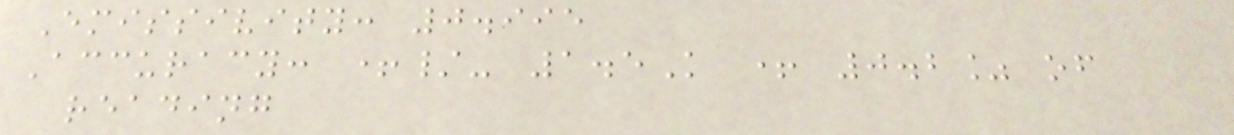Emissivity: 0.995
Accuracy: +/- 1.5K + 0.2% of
reading
